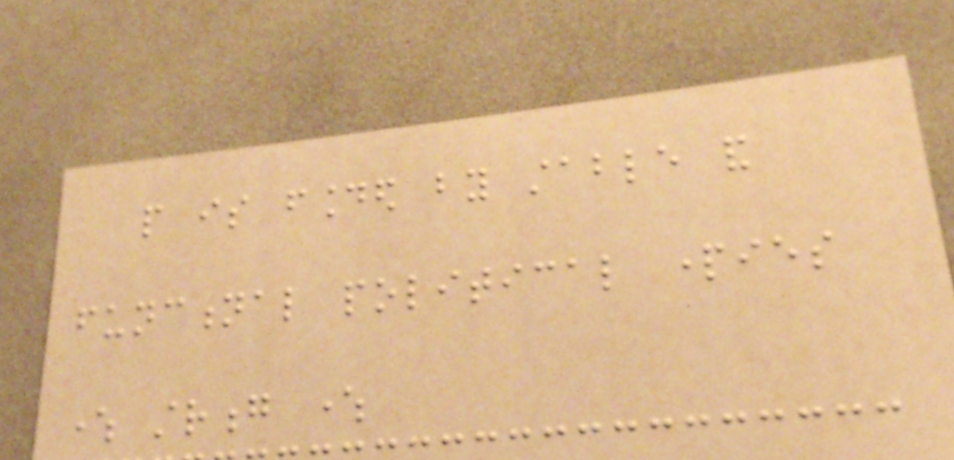people is founded by stable and
functional political parties
where strong where
